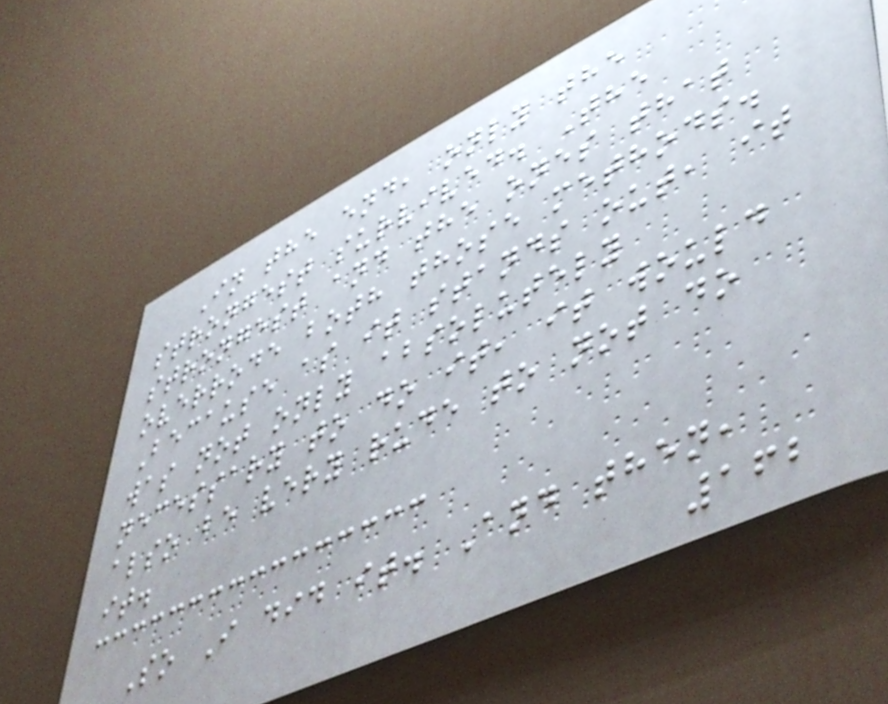In the end, only the
strongest survived. The
strongest and the ones that
overrode both those methods.
Because as it stands out, it
was not only absolutely
necessary to do it, it would
also be very rude to not do
it.
So I did it. And then,
162
